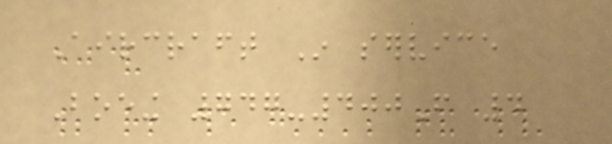Aircraft In service
Boeing 747-400F 4
